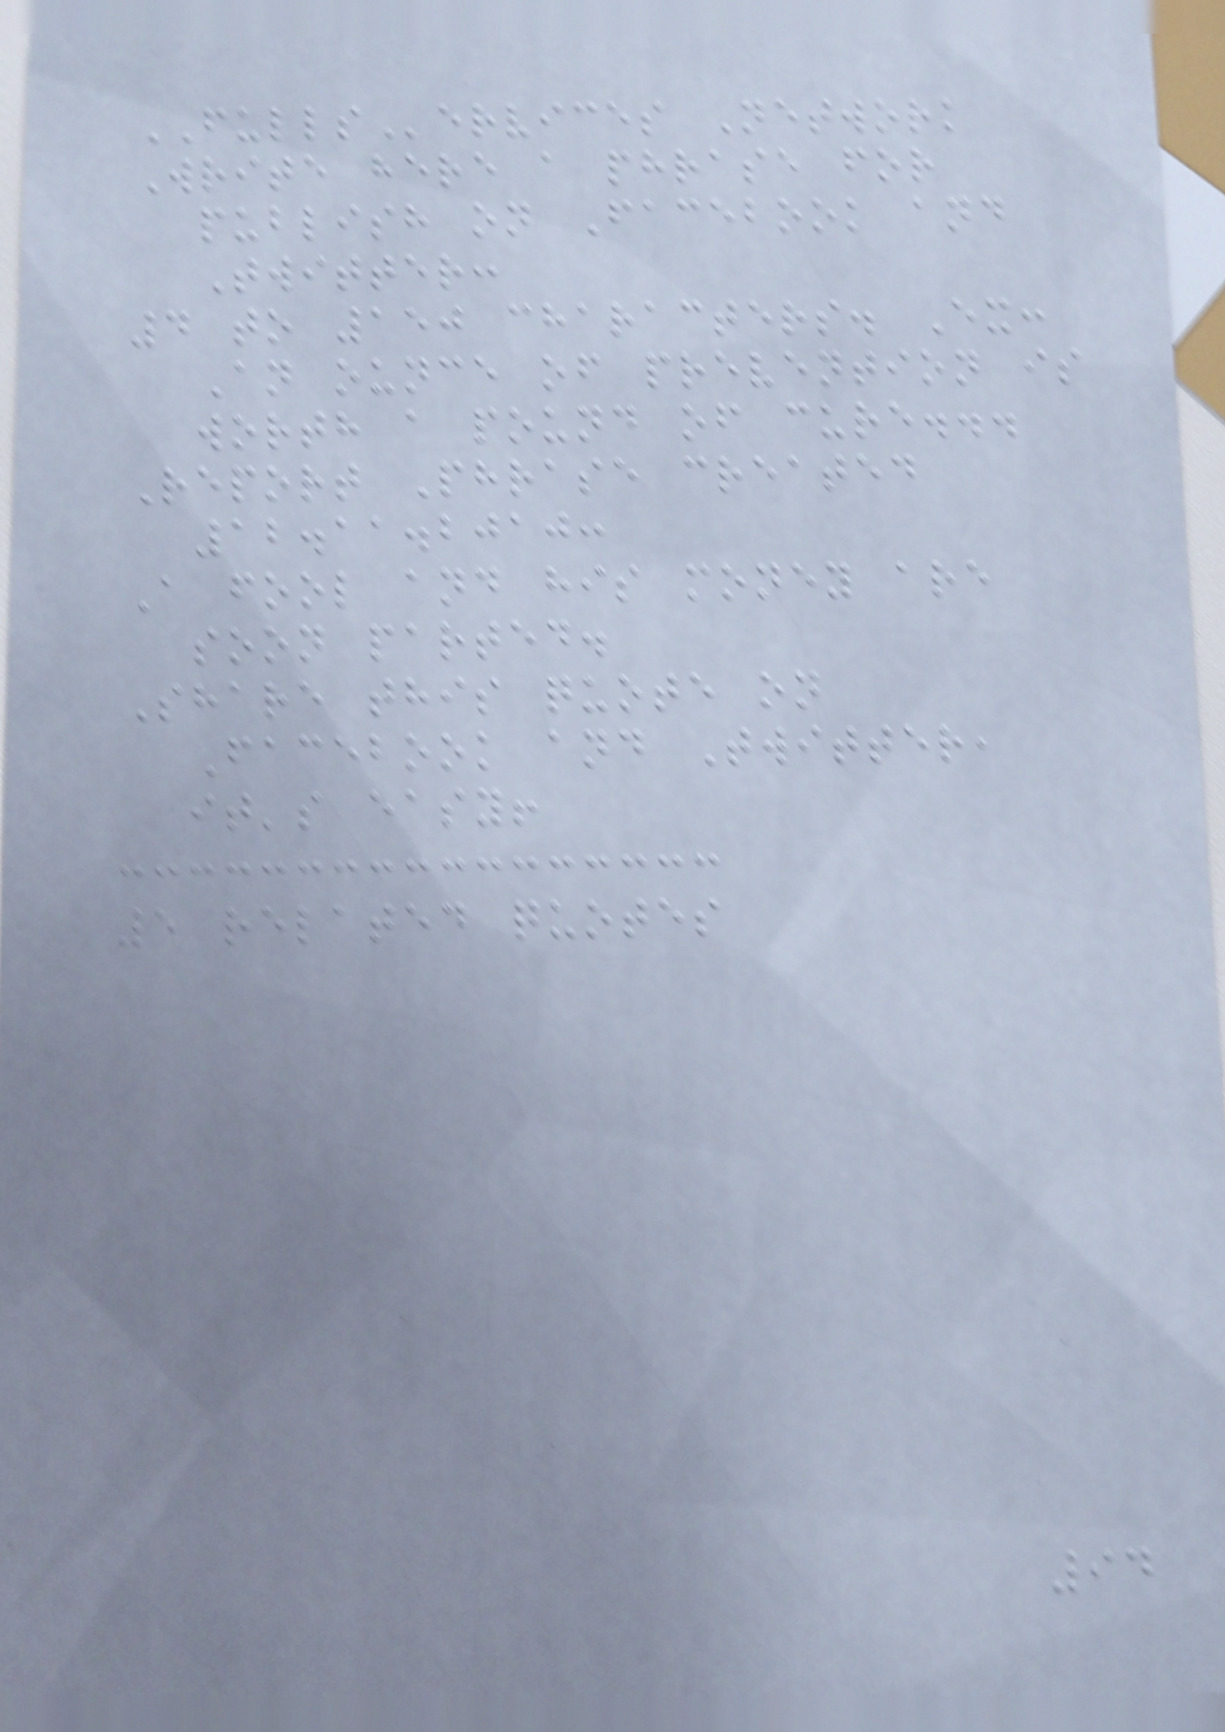FULLServices Network
Write here a phrase for
publish on Facebook and
Twitter:
4 to 150 characters. Ex:
An ounce of prevention is
worth a pound of cure...
Report Phrase created
12.11.2010:
A fool and his money are
soon parted.
Share this quote on
Facebook and Twitter,
it's easy!
5 related quotes
94
